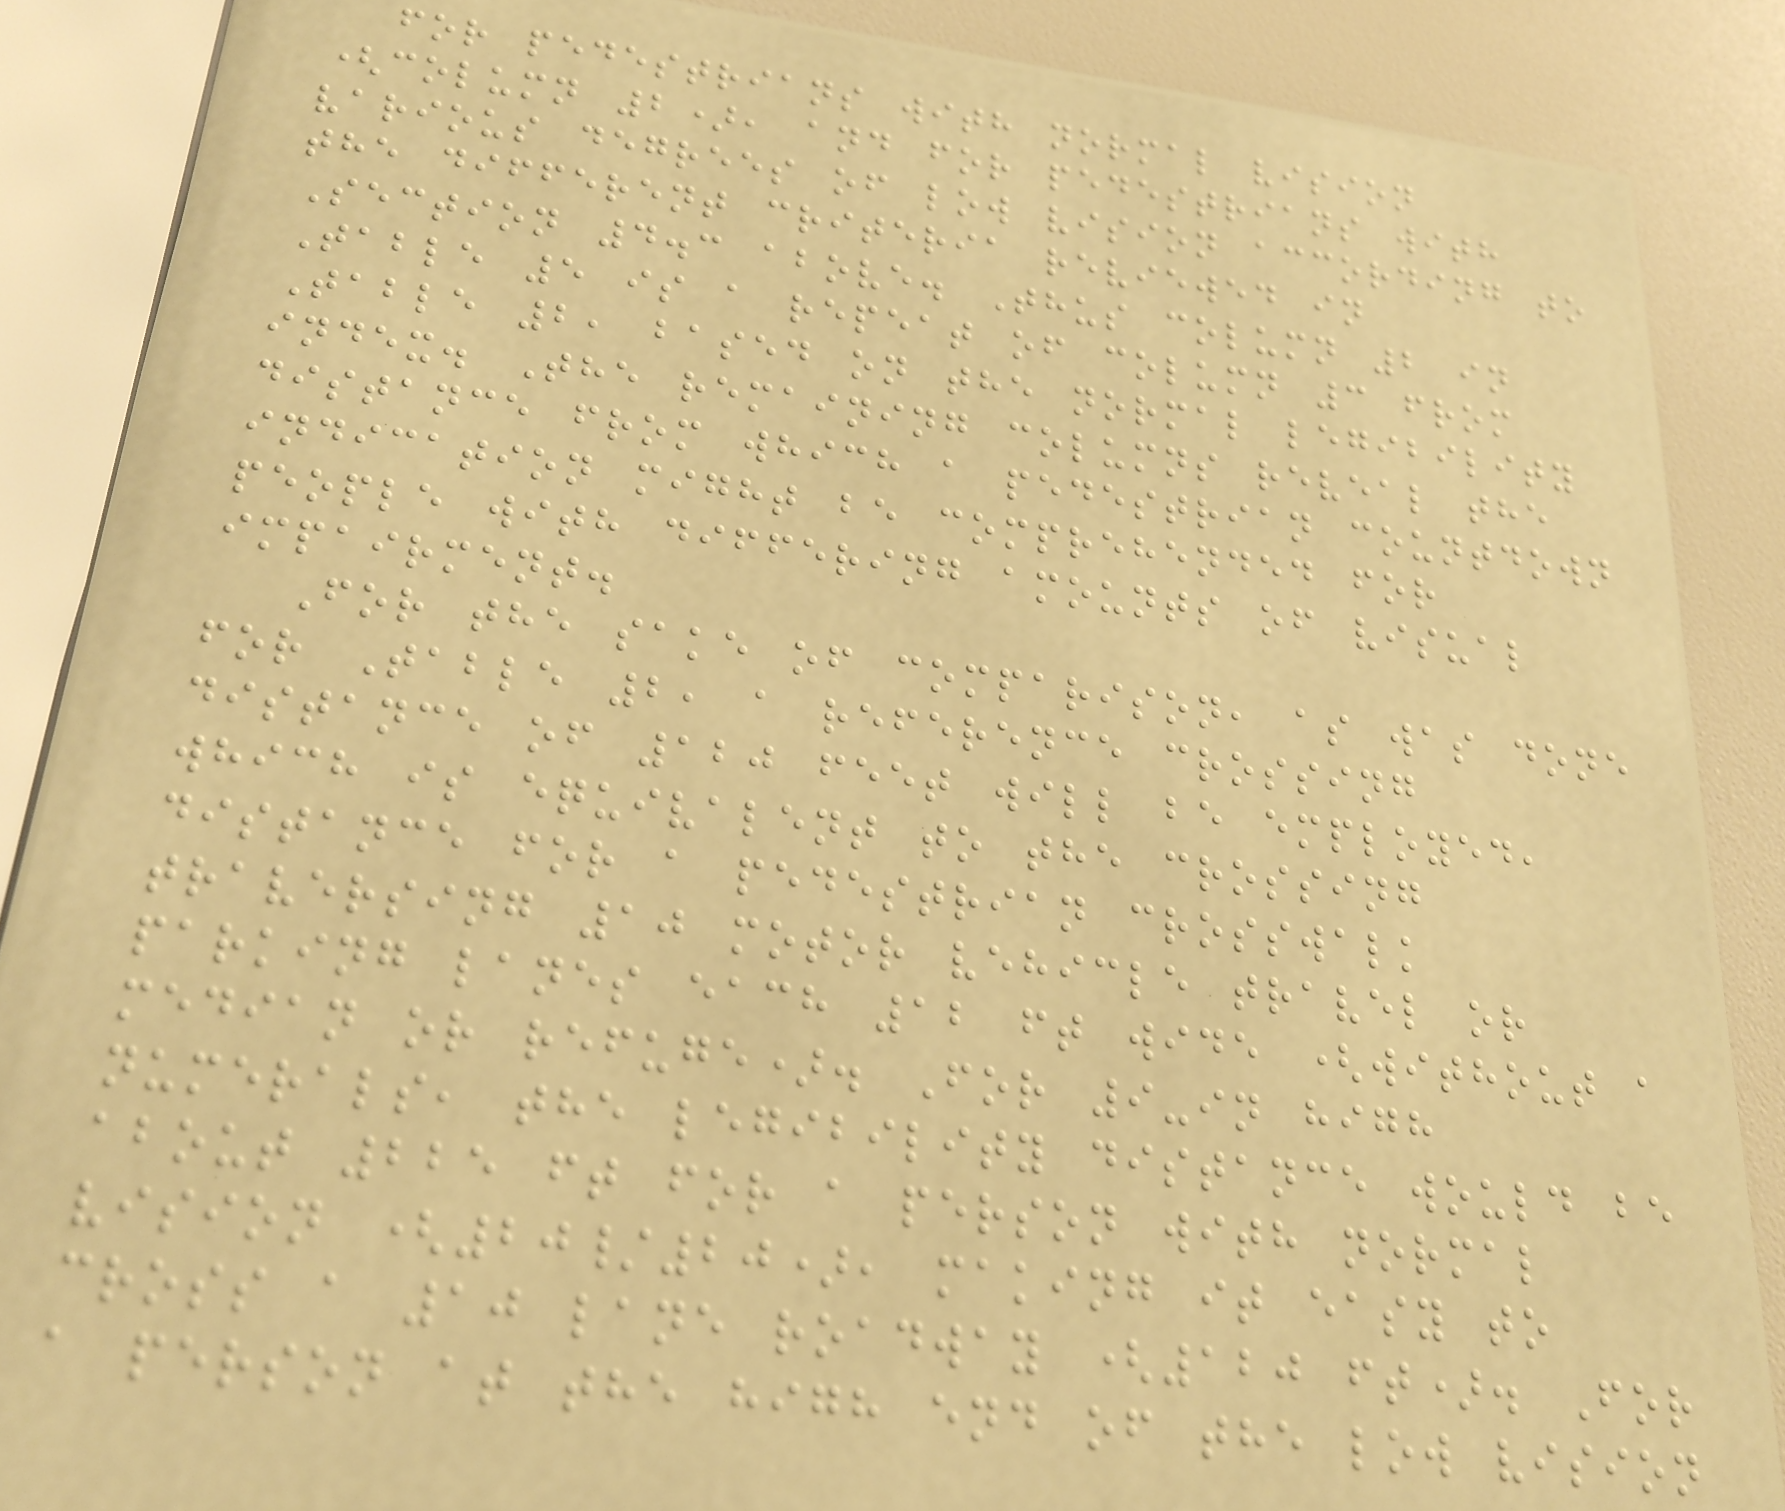for pedestrians with normal vision
(column 2), and for pedestrians with
various degrees of low vision according to
the different criteria reviewed in
Section 4.3 above. Thus column 2 in
Table 5 is a repeat of column 3 from
Table 2, based on the normal legibility
index. The remaining columns reveal the
distance from which a pedestrian countdown
indication might be comprehended for
people with differing amounts of visual
impairment.
For the sake of comparison, as was done
for Table 2, a reference crossing
distance of 120 feet will be employed,
which is equivalent to the crossing
distance for a pedestrian crosswalk
traversing 10 motor vehicle travel or
parking lanes each 12 ft wide (without a
median or refuge). For 9-in high
numerals, the legibility distance would be
about 225 ft for a person with normal
vision (20/20), making it easy to
cross a 10 lane roadway (120 ft). For
a person at the high end of the low vision
